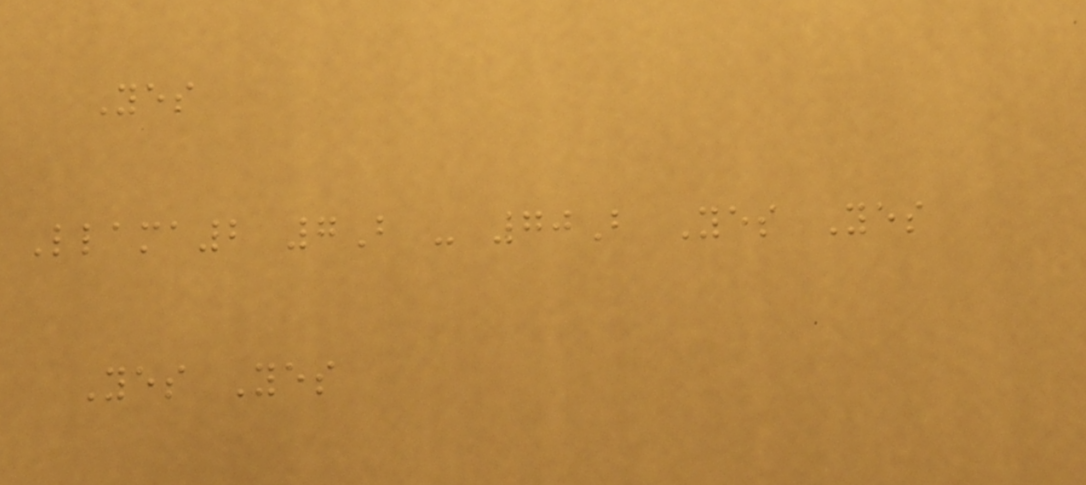Yes
Llama2 7B - 70B Yes Yes
Yes Yes
